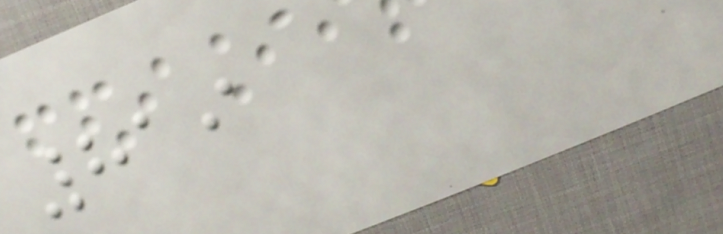819
